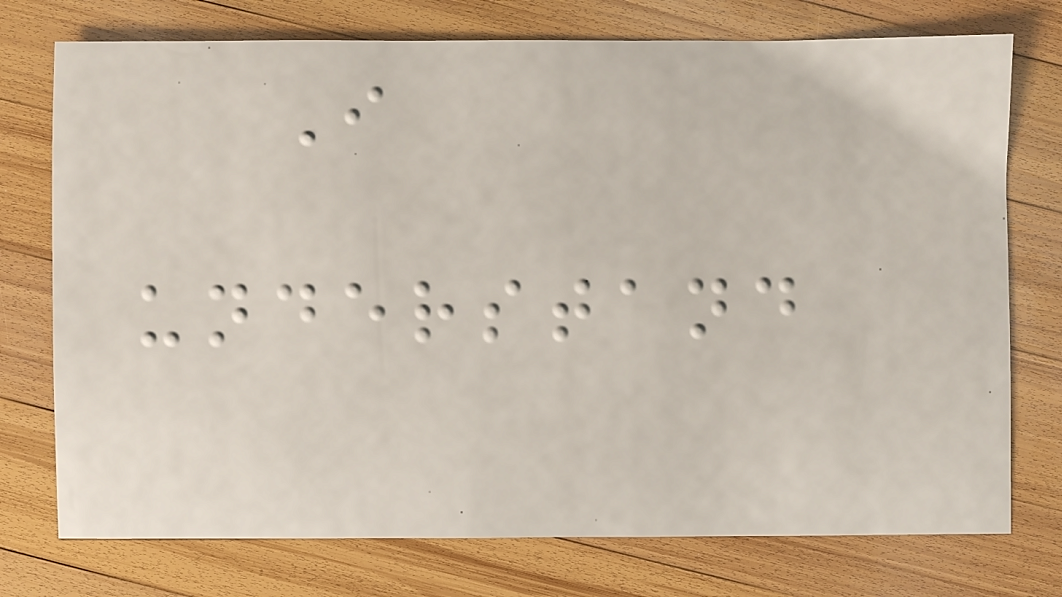I
understand
